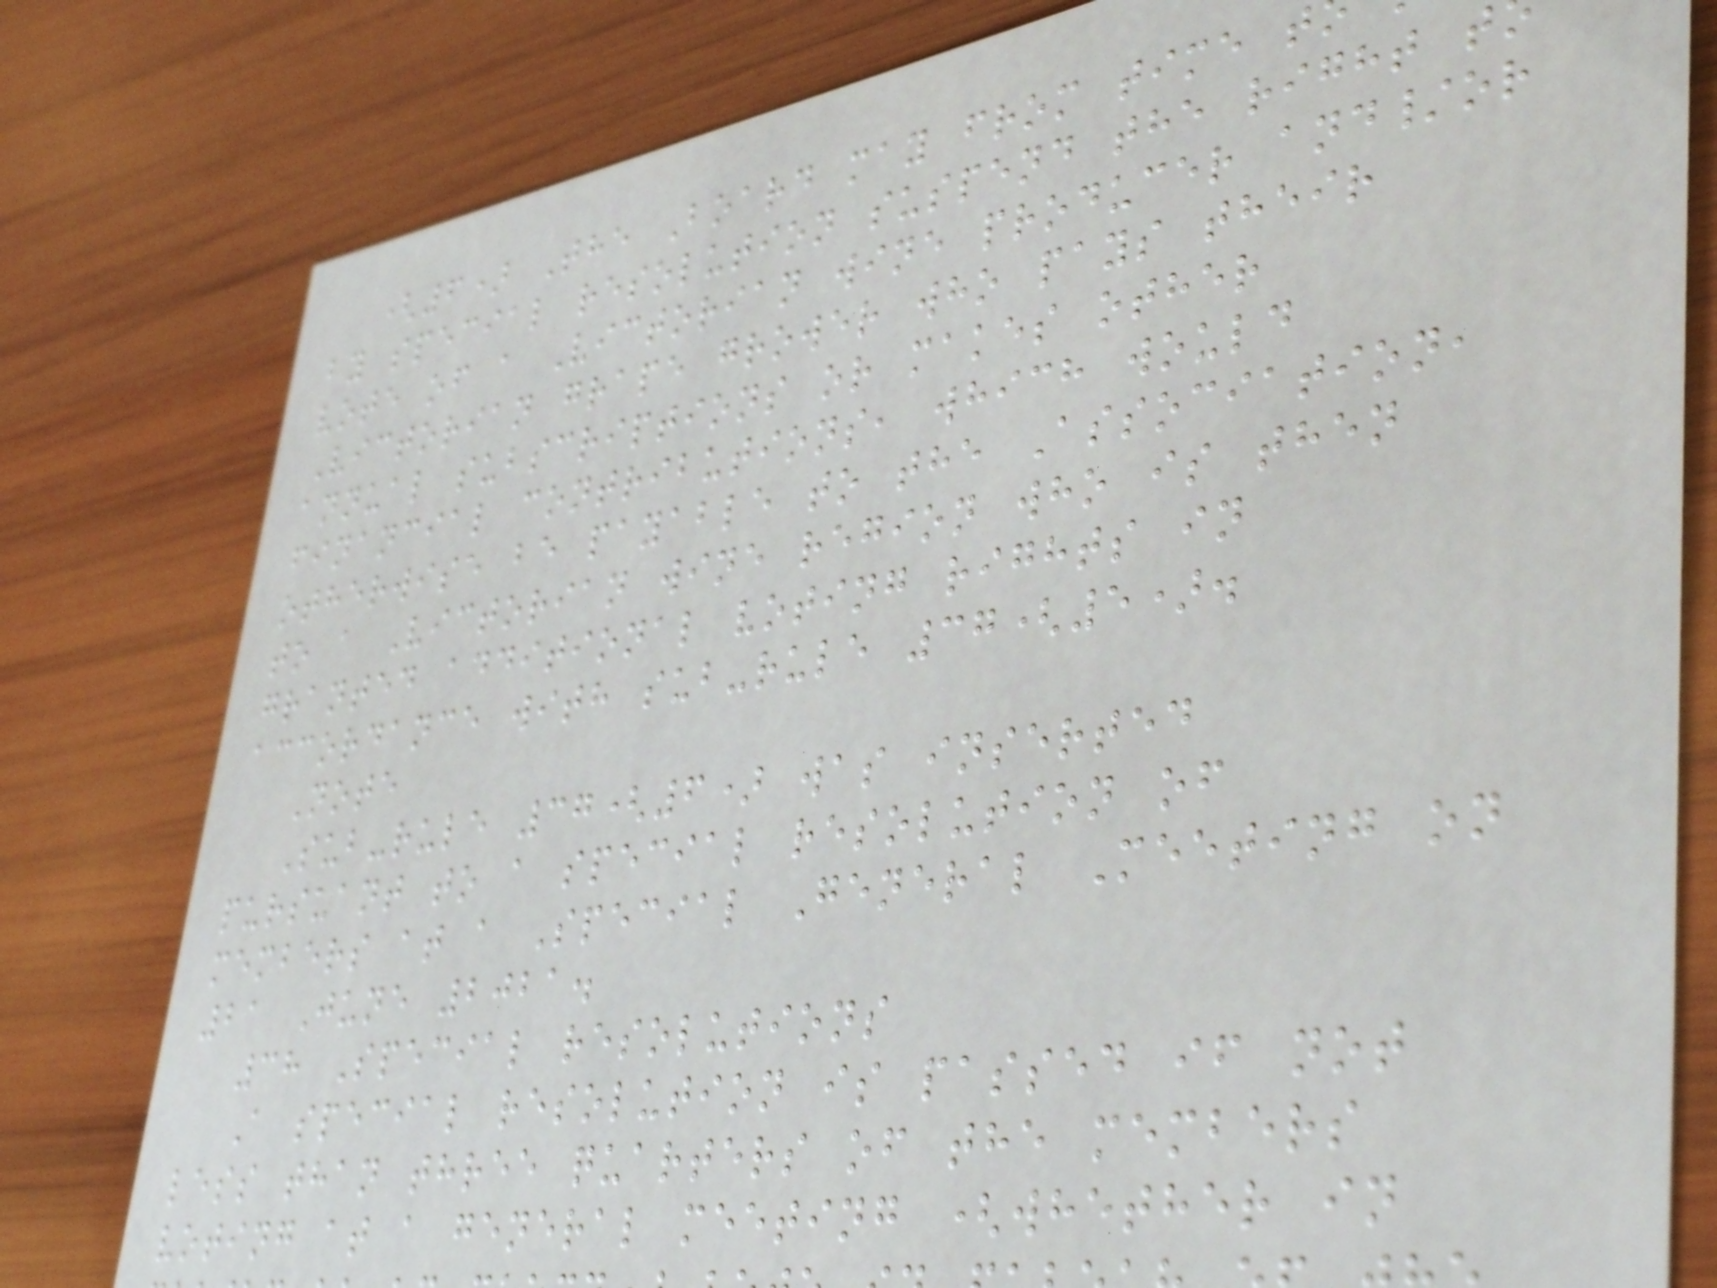(6) The Board may from time t
by special resolution suspend the right t
vote of a Victorian wine producer and/or
Victorian grape grower who pays their
annual subscriptions or makes other
financial contributions, which would
otherwise be payable to the Association,
to a Victorian wine region who is then
granted additional voting rights in
accordance with sub-rule 37(5).
Note
Sub-rule 37(6) was inserted
pursuant to a special resolution of
members at a Special General Meeting on
21 June 2021.
38 Special resolutions
A special resolution is passed if not
less than three quarters of the members
voting at a general meeting (whether in
